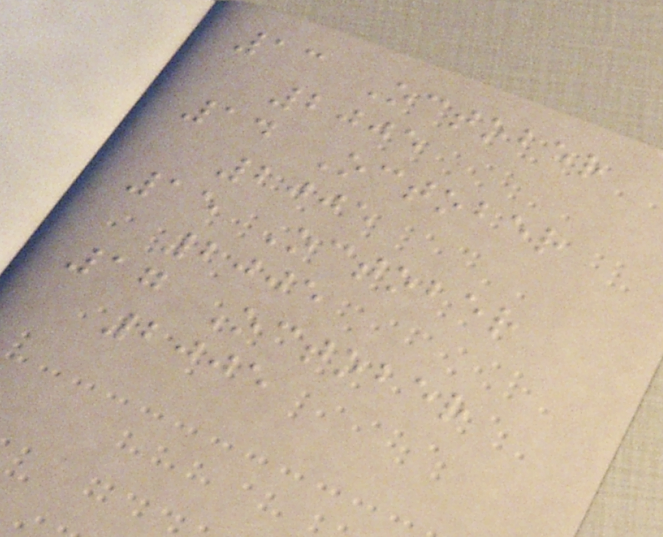13 October
2005
14 October
2005
15 October
2005
17 October
2005
